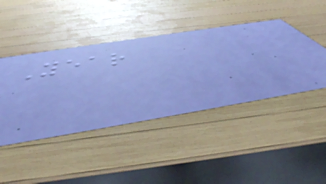Year
